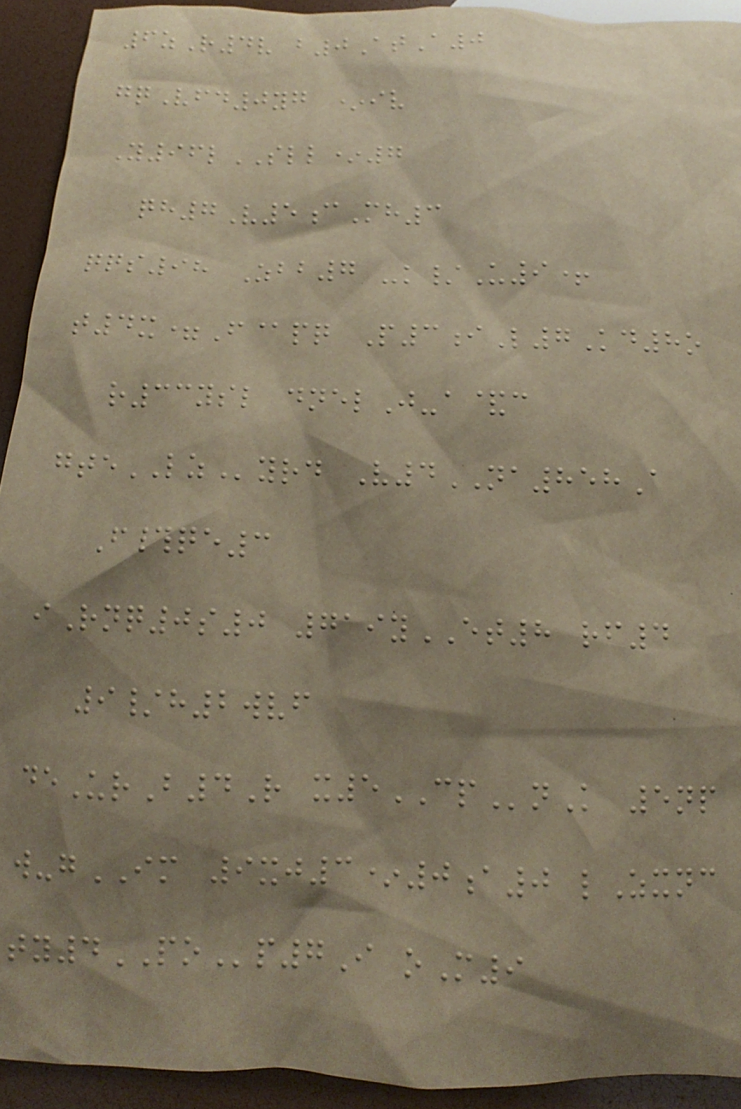6zR4v b0AtA0
gqVfd0yg *iv
Y96lSLL*7
qh7V5cMh3
qqs98 Zbb7 -k/U9+
t4x=F@pq P3iL7Kd8o
r33ysl dnelJ-a&c
gteLZyrd V4NA858A
F#qe3
iRnq0s0 719yET8 rf4
9/h2wvf
deUrB4R x5CPnK 5np
w-gIM 9xj3*0a0 lZxnc
ty4POp7I oM9
